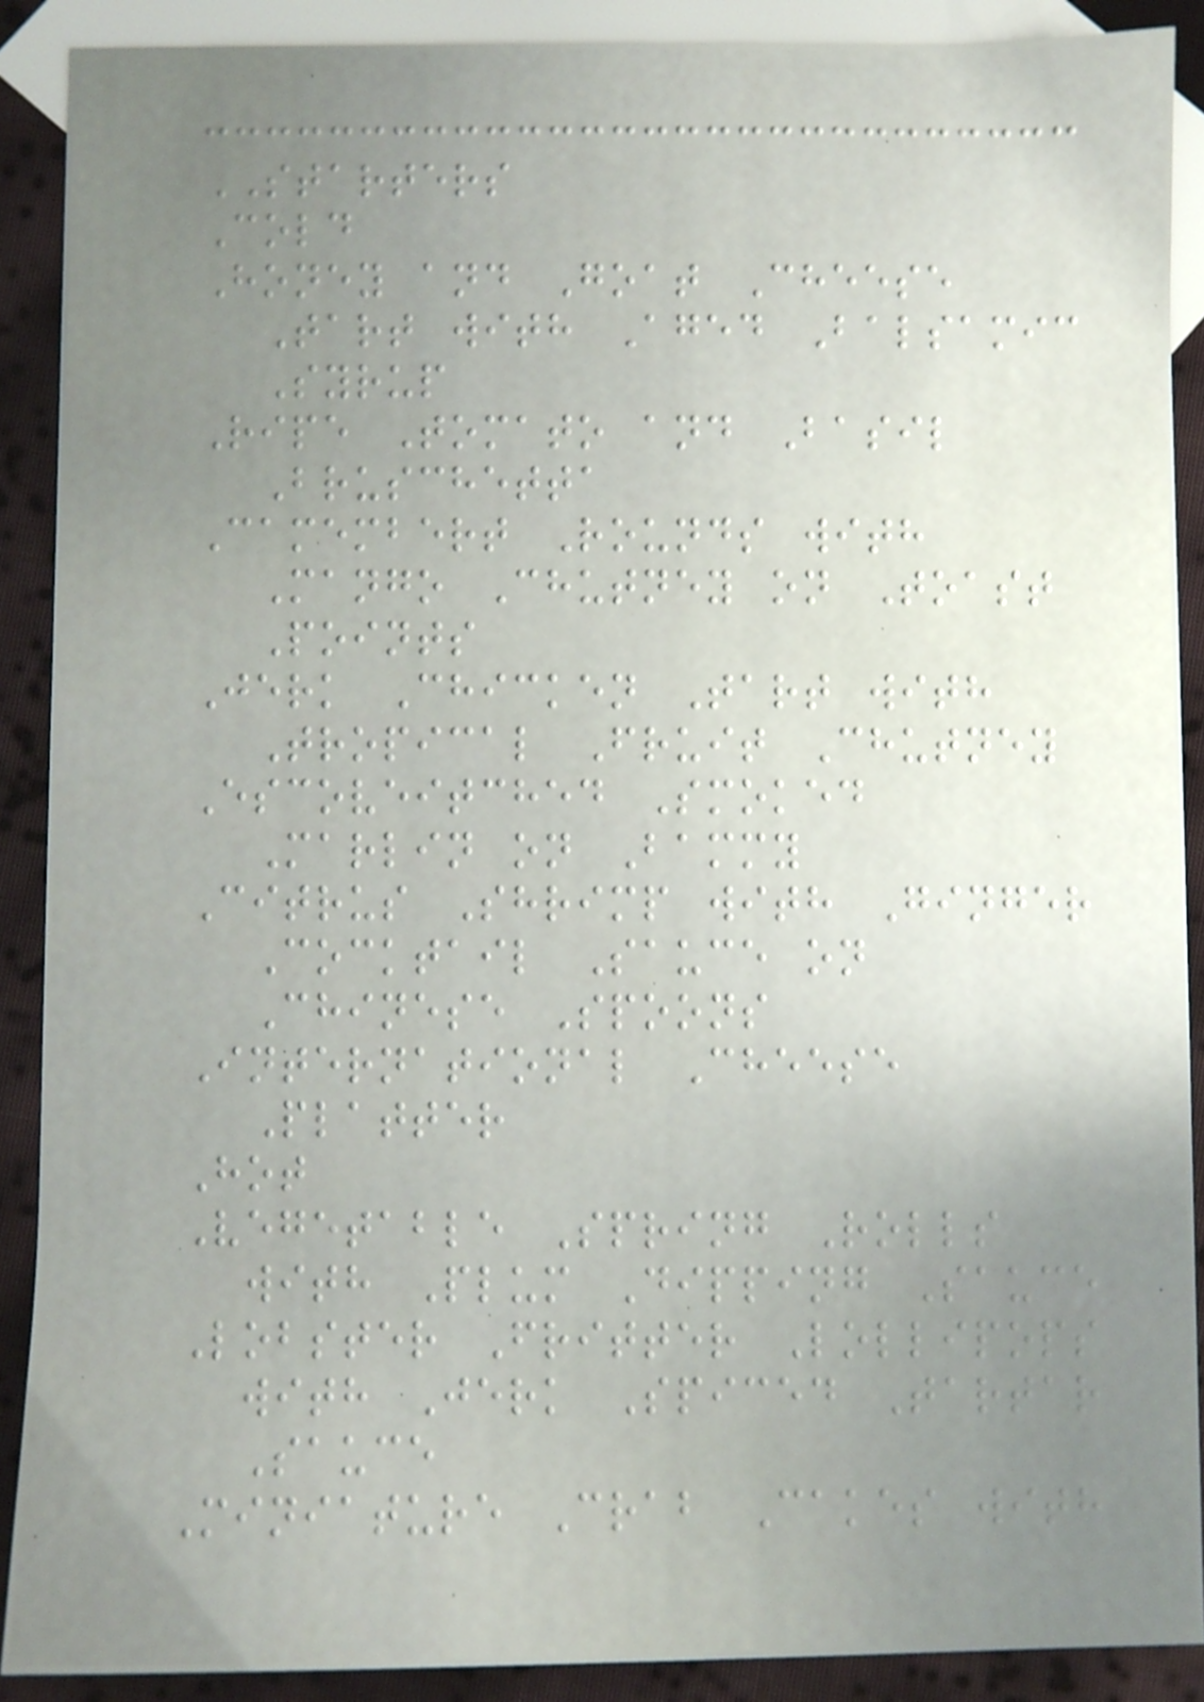STARTERS
Cold
Honey and Goat Cheese
Tart with Aged Balsamic
Syrup
Ripe Tomato and Basil
Bruschetta
Camembert Rounds with
Mango Chutney on Toast
Points
Jerk Chicken Tart with
Tropical Fruit Chutney
Escoveitched Smoked
Marlin on Bammy
Citrus Shrimp with Ginger
Cocktail Sauce on
Chinese Spoons
International Cheese
Platter
Hot
Vegetable Spring Rolls
with Plum Dipping Sauce
Lobster Fritter Lollipops
with Jerk Spiced Tartar
Sauce
Miniature Crab Cakes with
